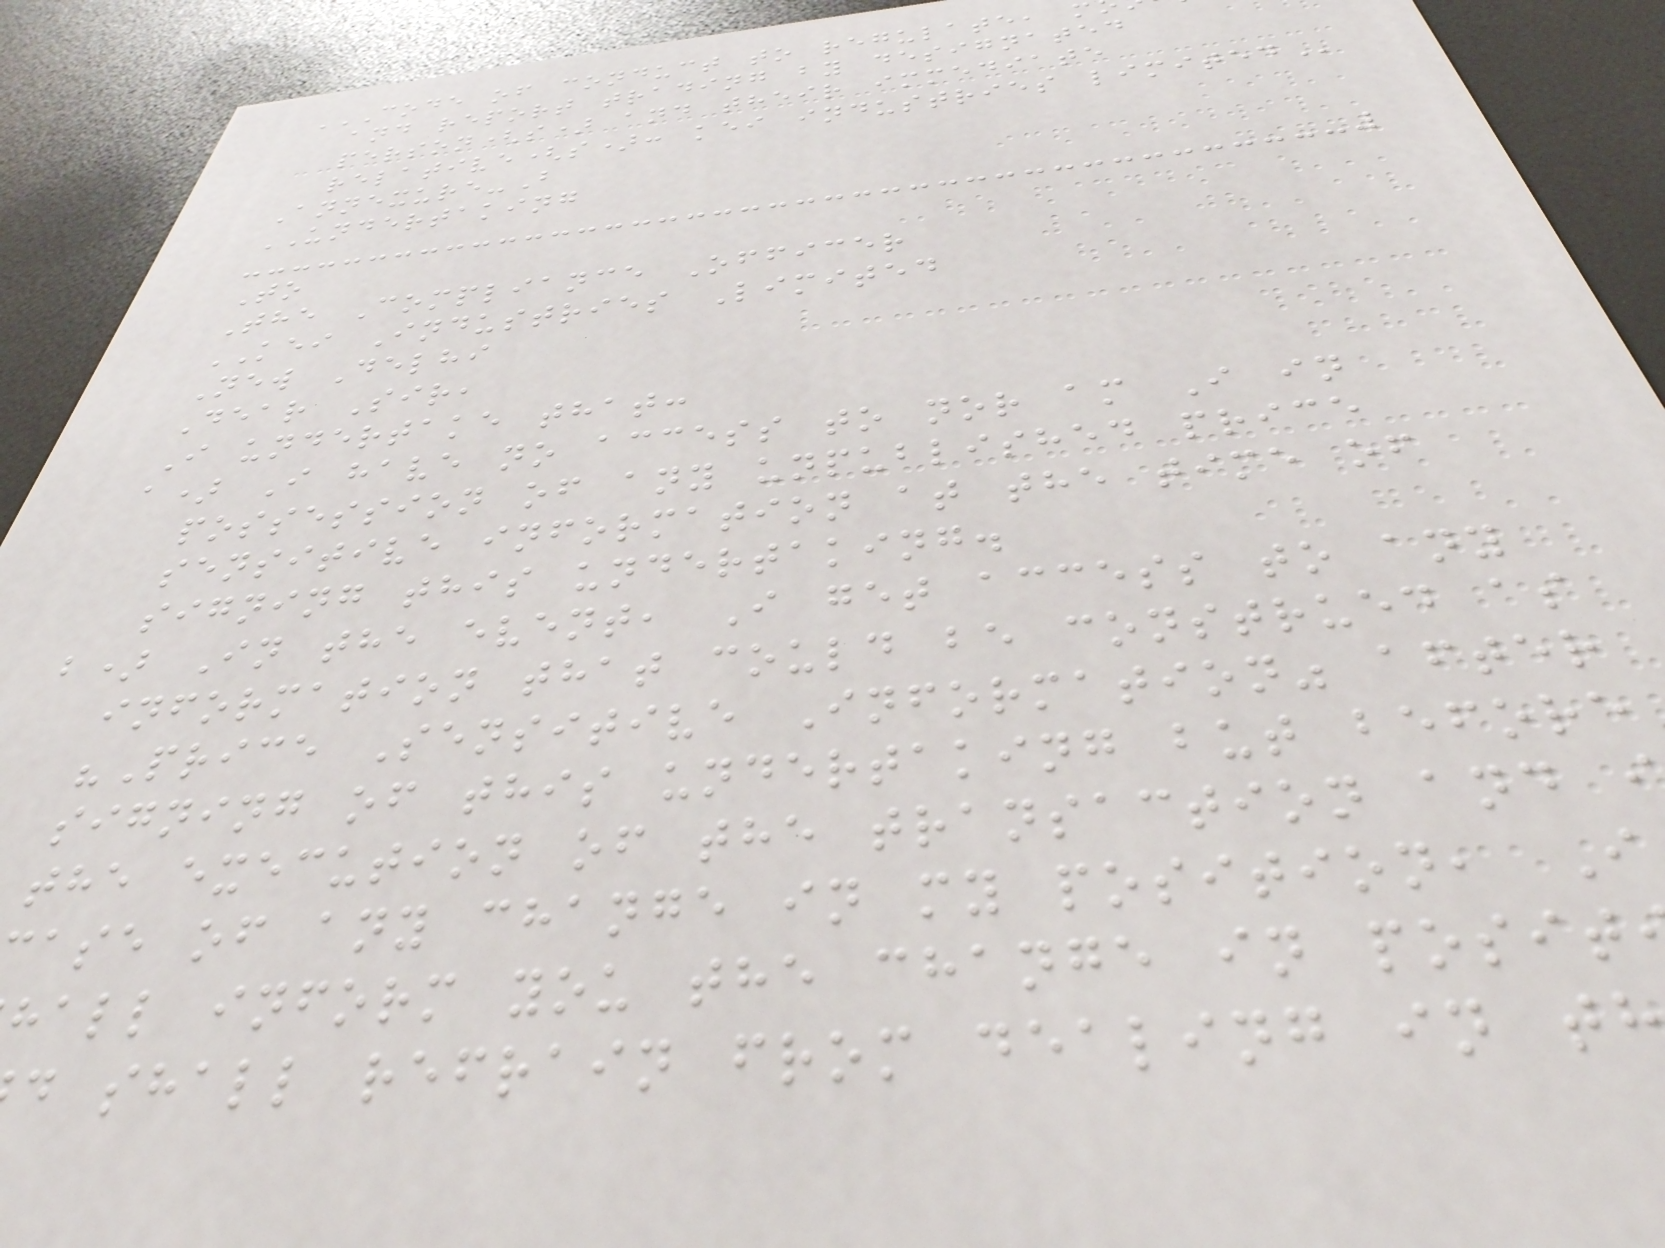and report trading by designated
person(s) and their immediate
relative(s): kei industries
Annexure-B
UNDERTAKING
To
The Compliance Officer
KEI Industries Limited
New Delhi
Dear Sir,
I undertake that:
a) I have no access to nor am I in
possession of any unpublished price
sensitive information at the time of
signing this undertaking.
b) In the event, I get access to any
information that could be construed as
"Price Sensitive Information" after
signing of this undertaking but before
the execution of the transaction and
ase of any change in my position, I
hall inform you the change in posit
d shall refrain from dealing in t
